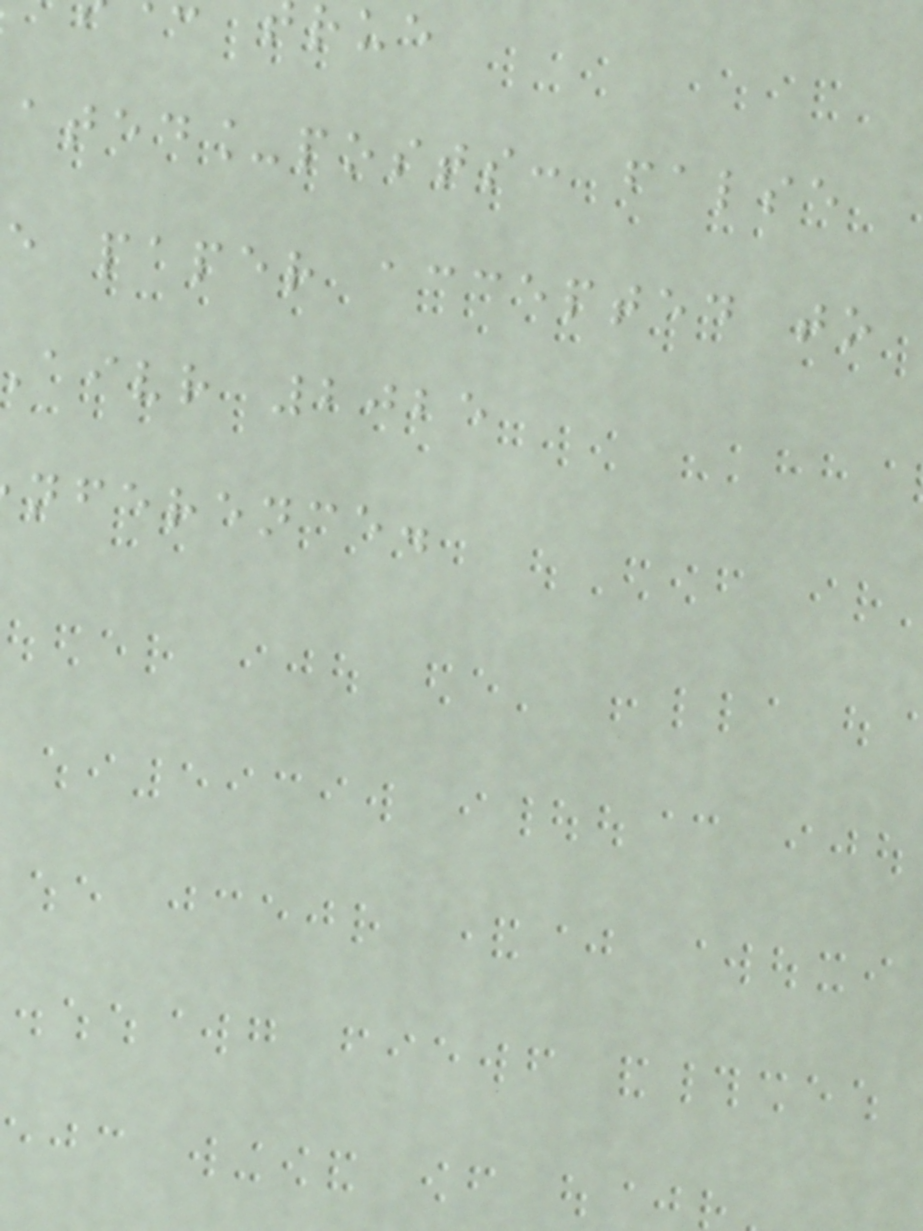ated_posts: false
e paper accepted to
aivr 2025
nference.
